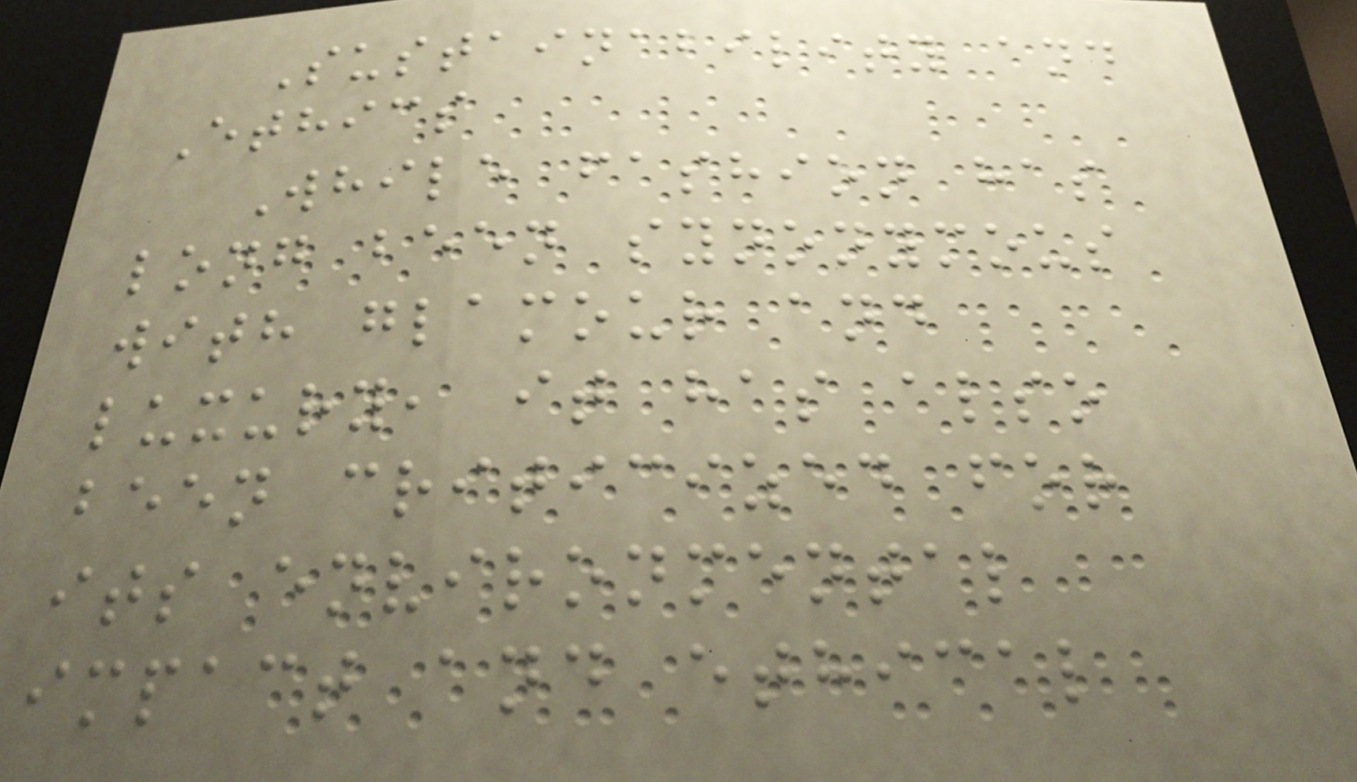Sustainability and
Ethics
While fashion has
long been synonymous
with glamour and
luxury, it has also
been criticized for
its environmental
impact and ethical
